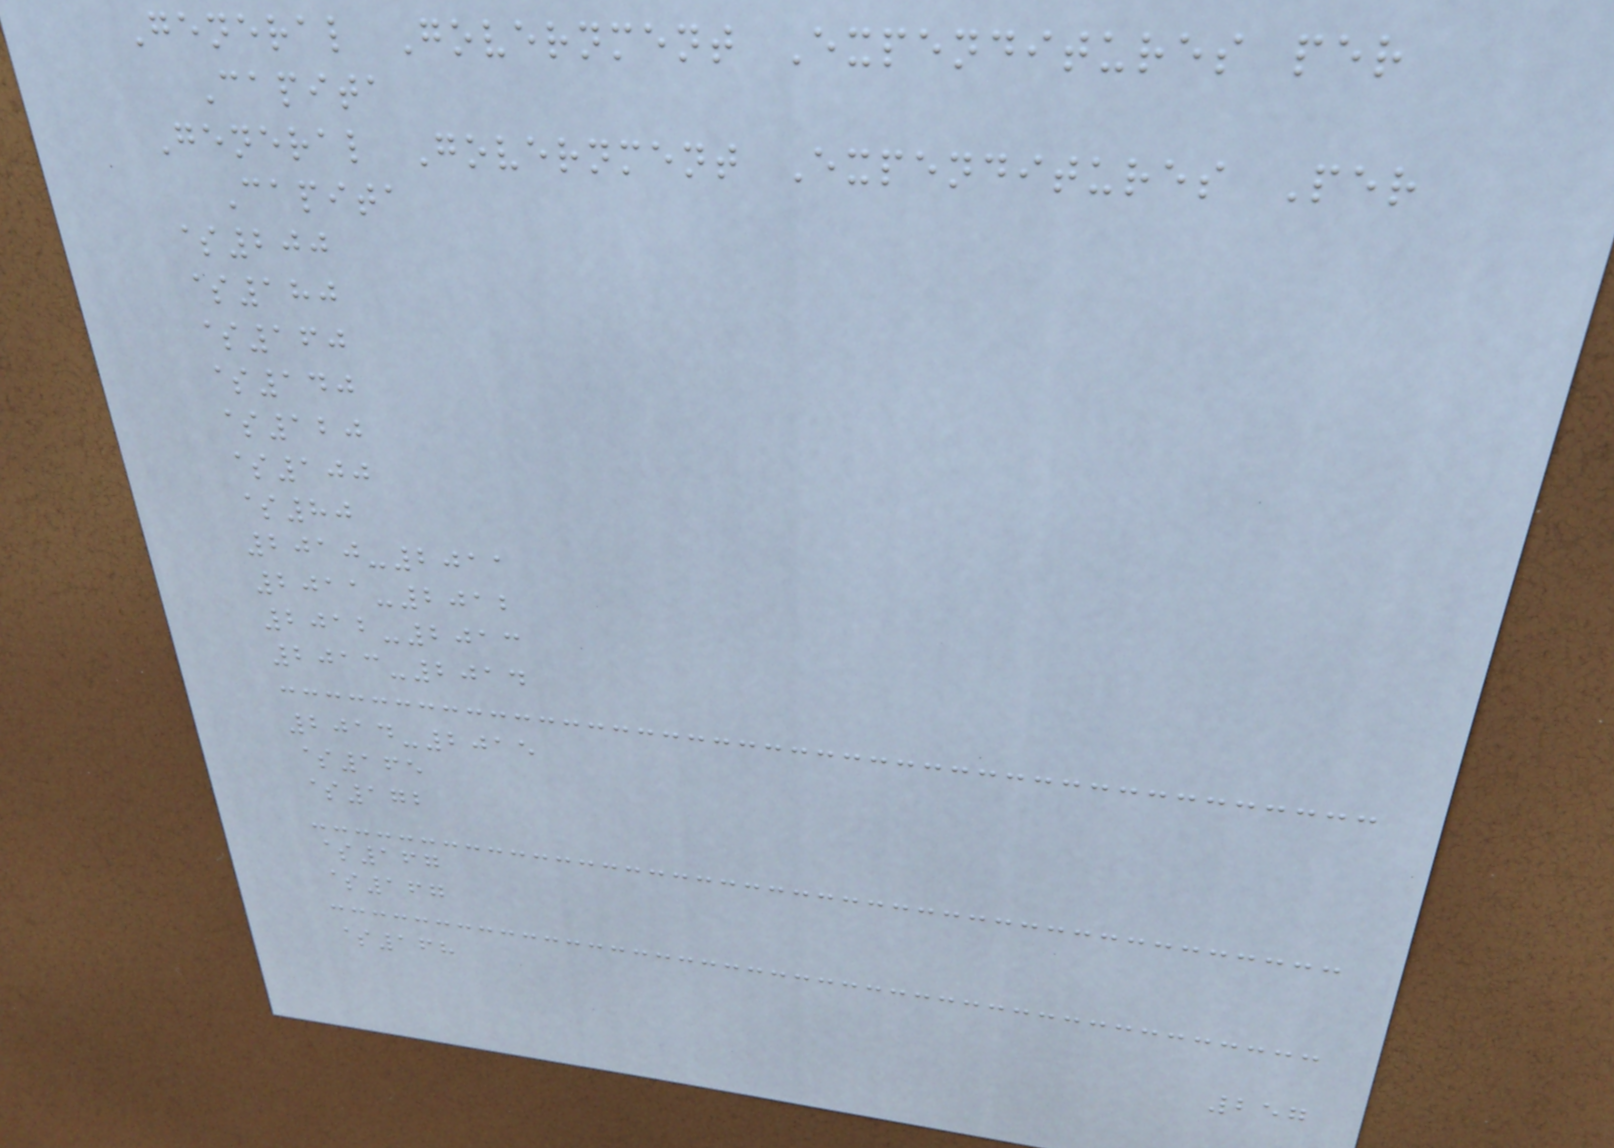General Government Expenditures per
Capita
General Government Expenditures Per
Capita
$200
$180
$160
$140
$120
$100
$80
2010-2011
2011-2012
2012-2013
2013-2014
2014-2015
$165
$172
$167
$167
$168
257
